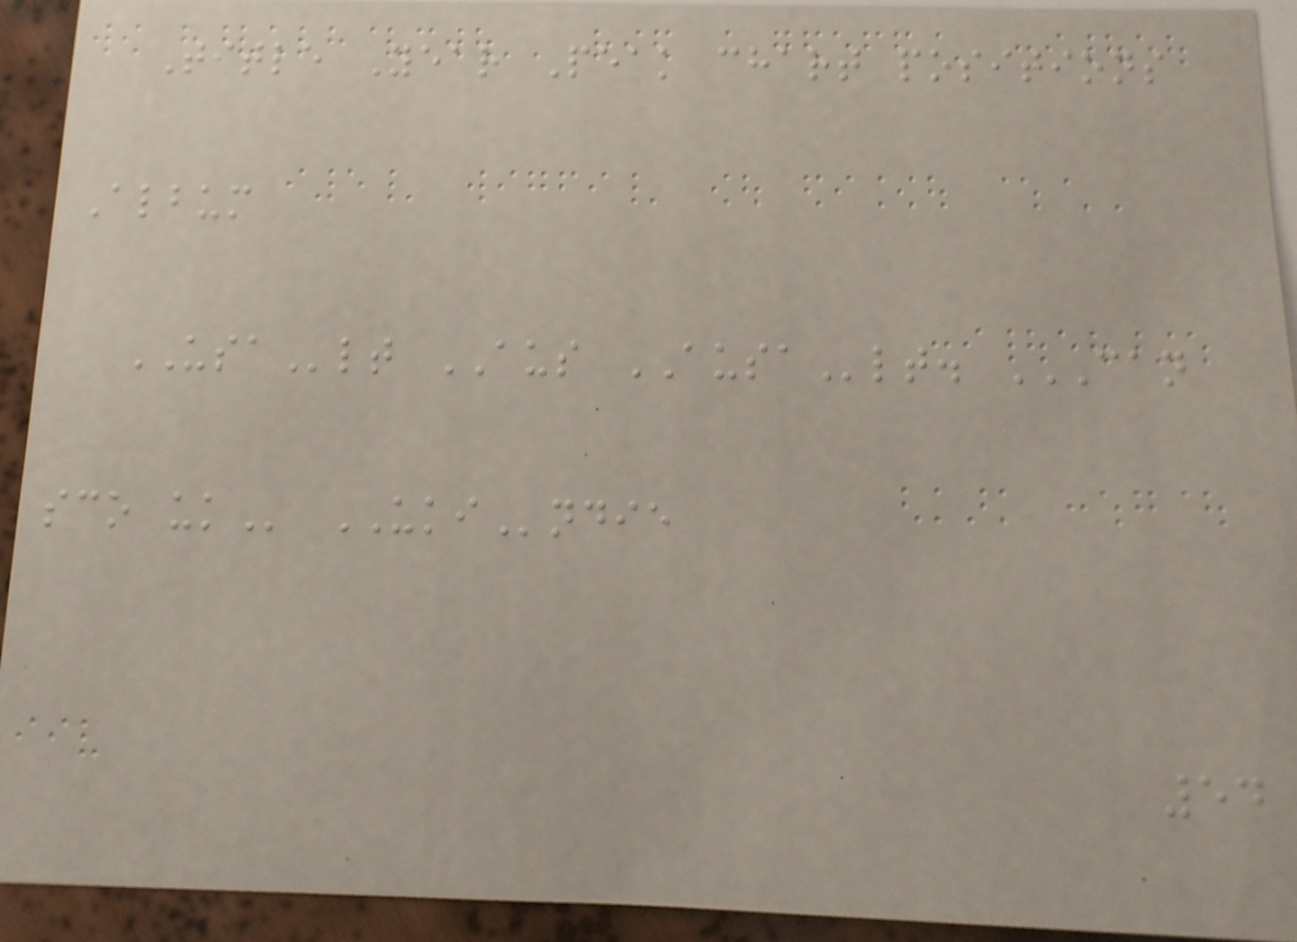Title Year Peak chart positions
Album
USAlt AUS AUSAlt. CAN
SCO UK UKIndie
54
